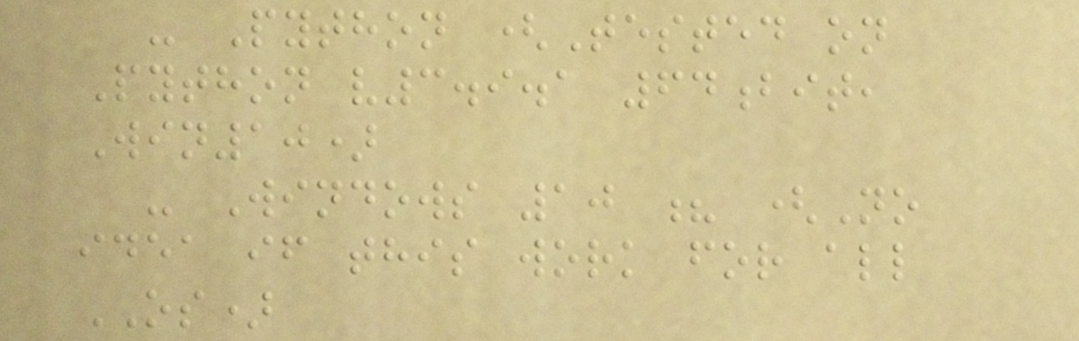- Python (Tested on
Python v3.9.1 64bit,
Win10)
- Windows 10 ? (No
idea if this work for all
OS)
